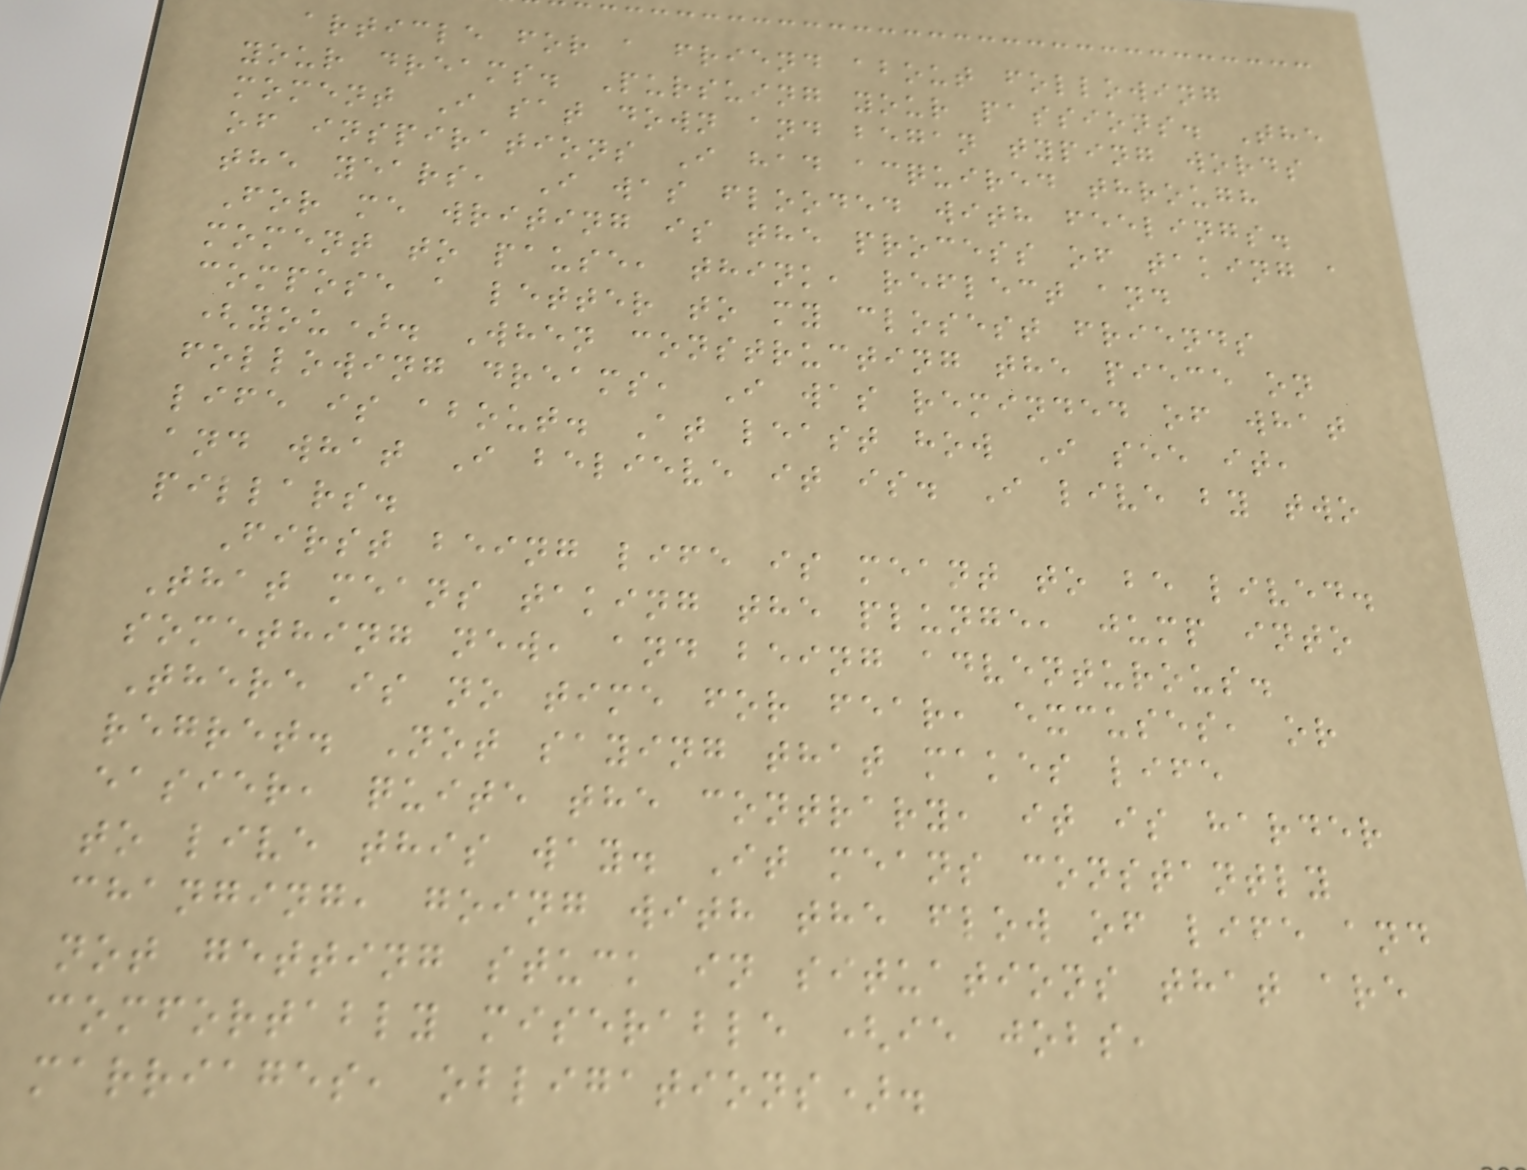article for a friend about following
your dreams. Pursuing your passions. The
moment I sat down and began typing words
of inspirations I had acquired through
the years, I was flooded with feelings.
For me writing is the process of taking a
moment to pause, think, reflect and
compose a letter to my closest friends
(you). When constructing the piece on
following dreams, I was reminded of what
life is about. At least how I see it,
and what I believe it is. I live by two
pillars.
First being life is meant to be lived.
That means taking the plunge, jump into
something new, and being adventurous.
There is no time for fear, excuses, or
regret. Not saying that makes life
easier, quite the contrary, it is harder
to live this way. It means constantly
changing, going with the flow of life and
not getting stuck in situations that are
comfortably miserable (ie jobs,
marriages, obligations).
